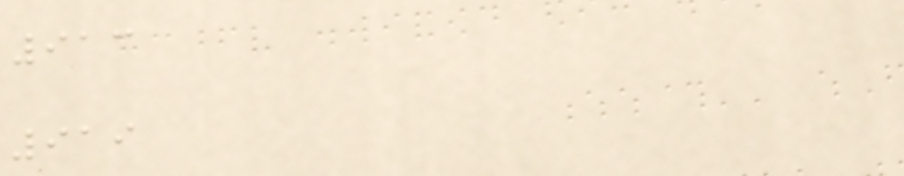913
919
